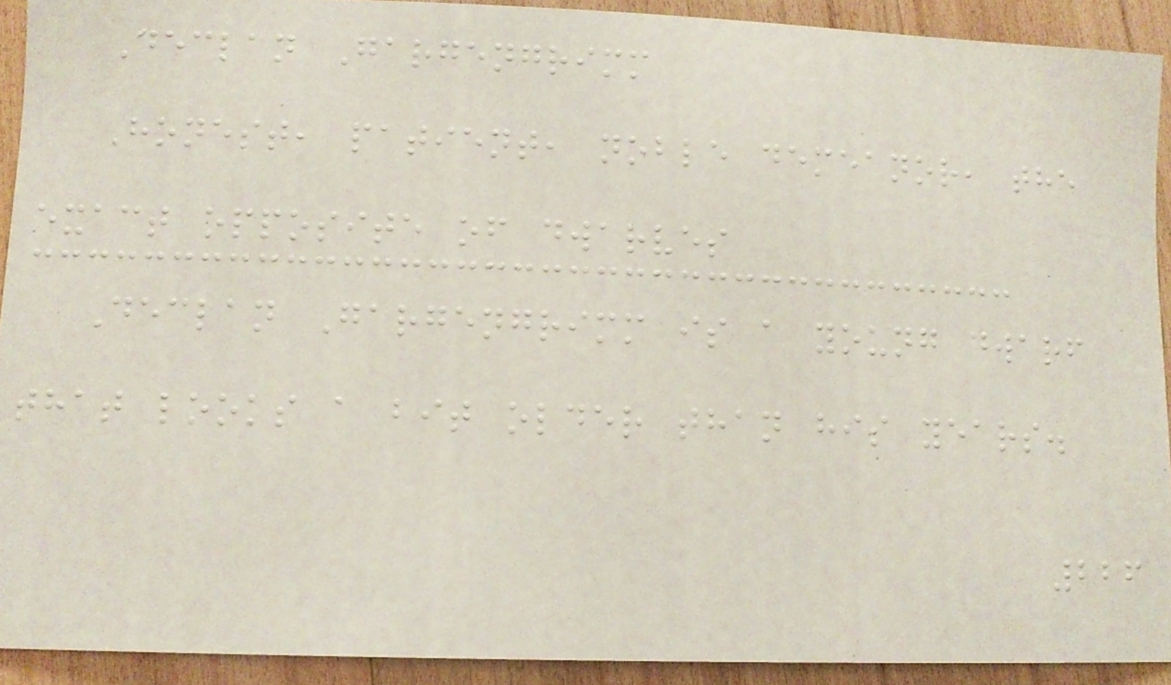Declan Gargengrimm
Honest, patient, noble demeanor, the
exact opposite of dwarves
Declan Gargengrimm is a young dwarf
that looks a bit older than his years.
226
